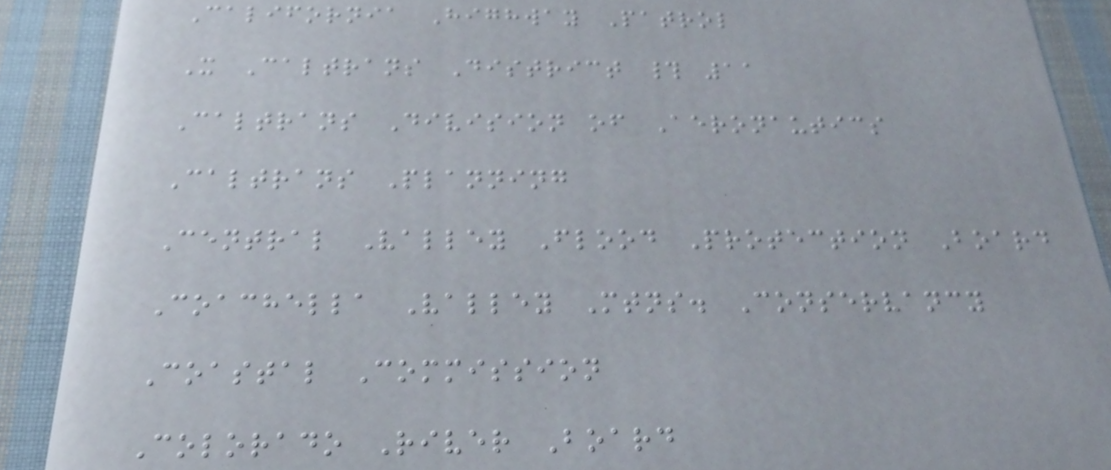California Highway Patrol
X Caltrans District # 11
Caltrans Division of Aeronautics
Caltrans Planning
Central Valley Flood Protection Board
Coachella Valley Mtns. Conservancy
Coastal Commission
Colorado River Board
